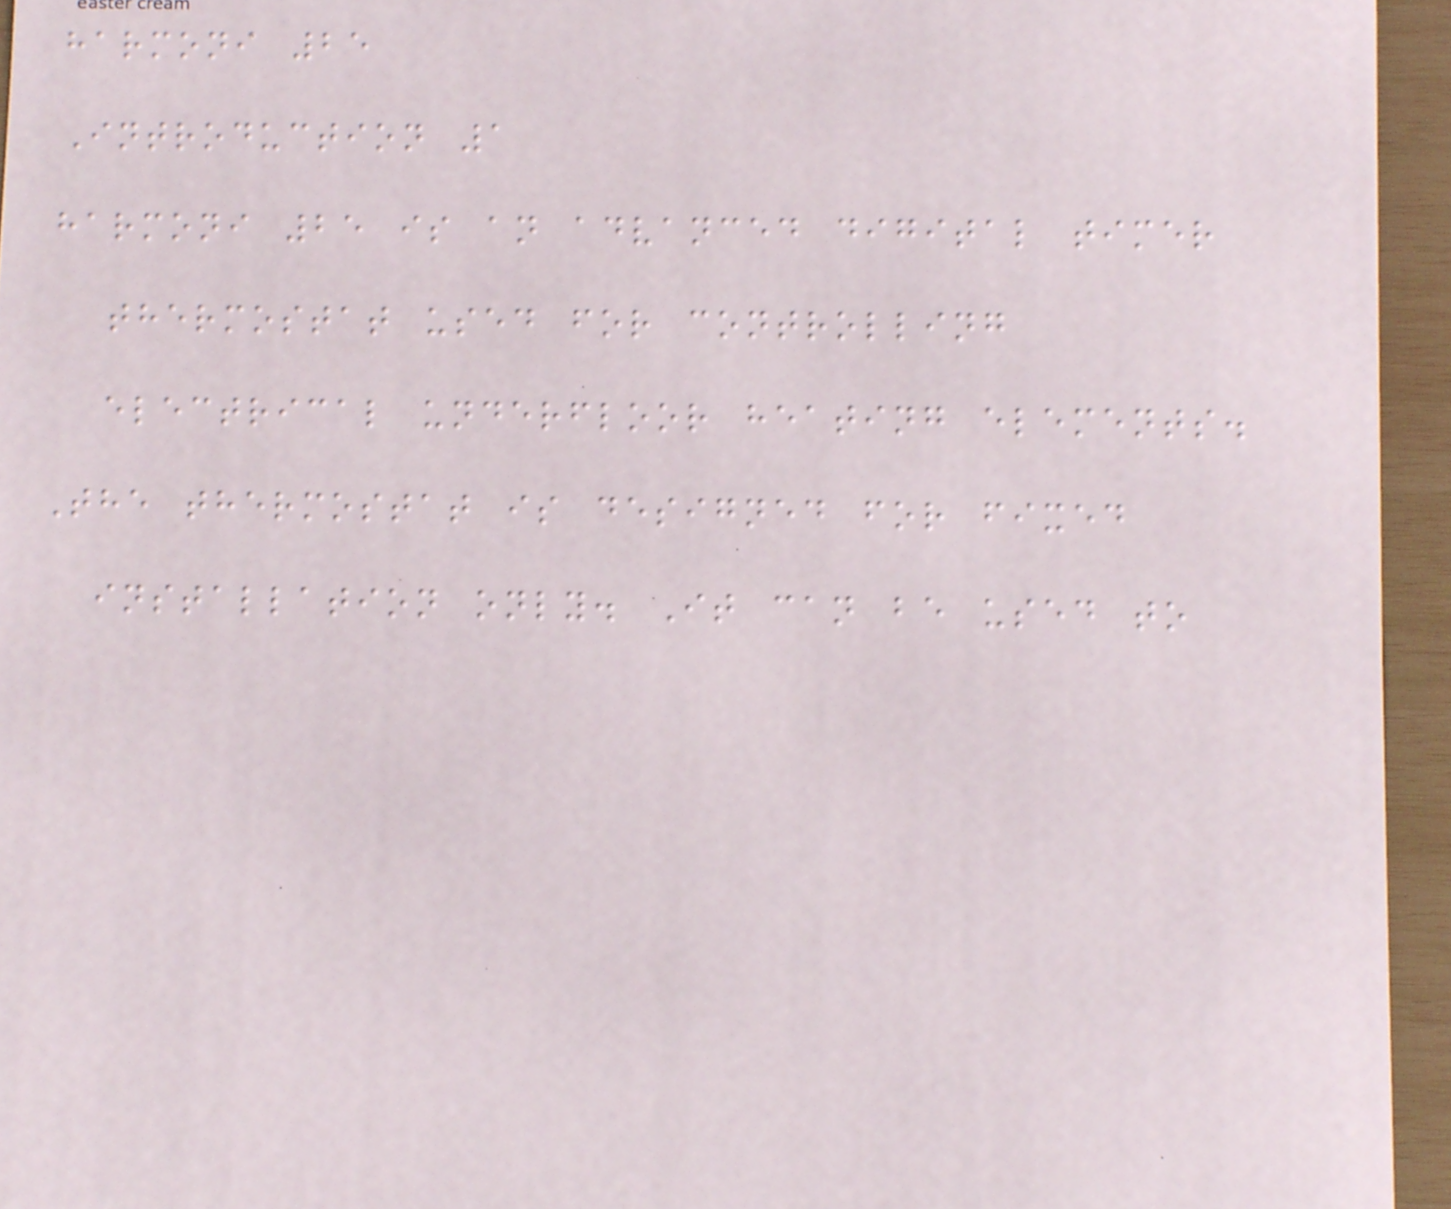harmoni 25
Introduction 1
harmoni 25 is an advanced digital timer
thermostat used for controlling
electrical underfloor heating elements.
The thermostat is designed for fixed
installation only. It can be used to
